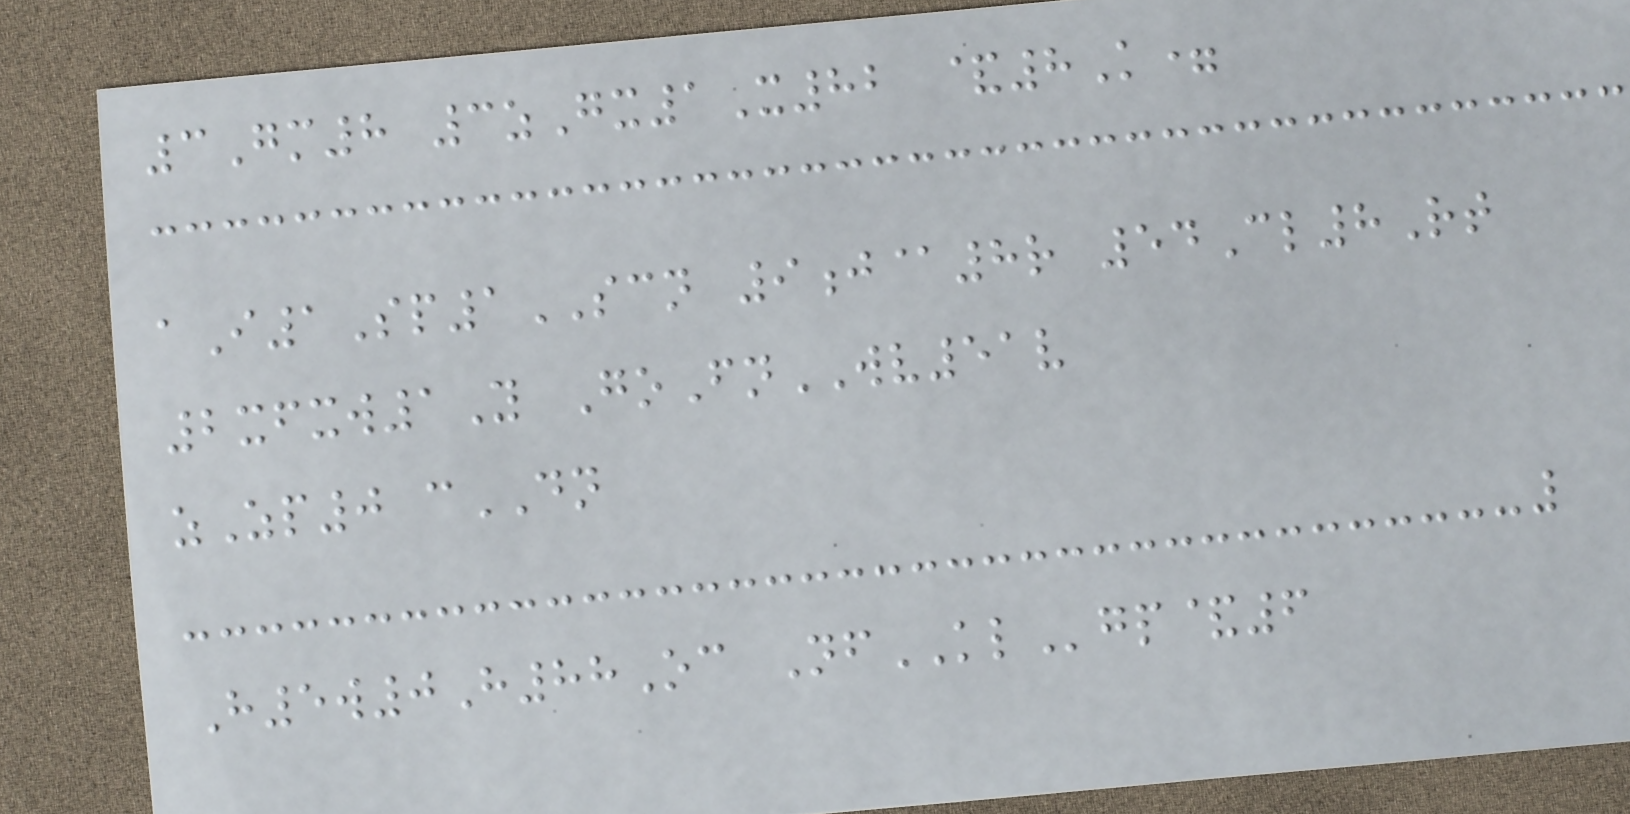3Gm8 3zGx1X82 &8K=
aI1Sp1SCN 9j@8r 54Cl8Rt
2xfxw1Y GoFnWV51v
zZp0 cDN
H5w0H88Oc NfKLgp&6
